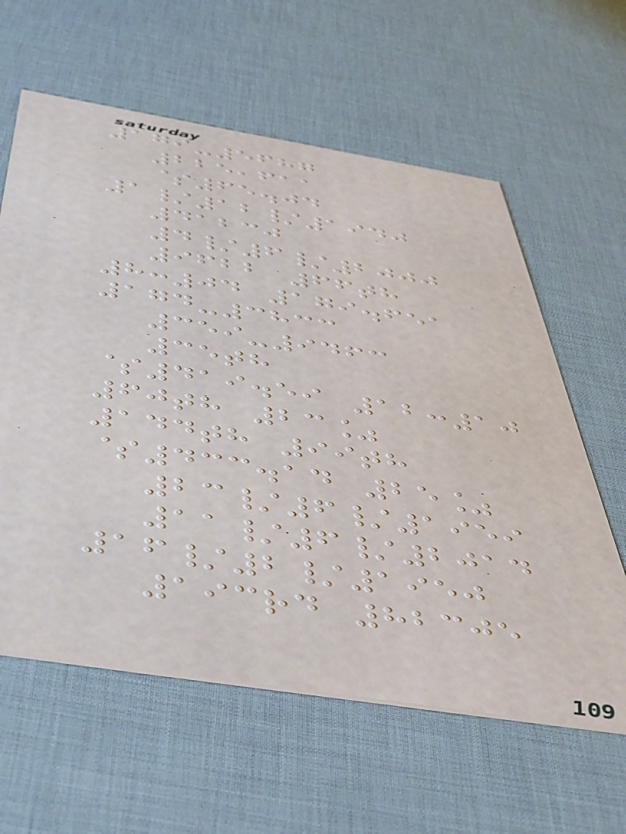179-5687
225,611
$65.04
1/12/1940
41230
4/6/2000
9622 66th
8:04 179.651
174-3833
359-9463
35th
$419.59 12:10
60th 23%
144th 99th
$433.14 25%
23/6/1959
11/6/2014
16/2/1950
193rd 82305
